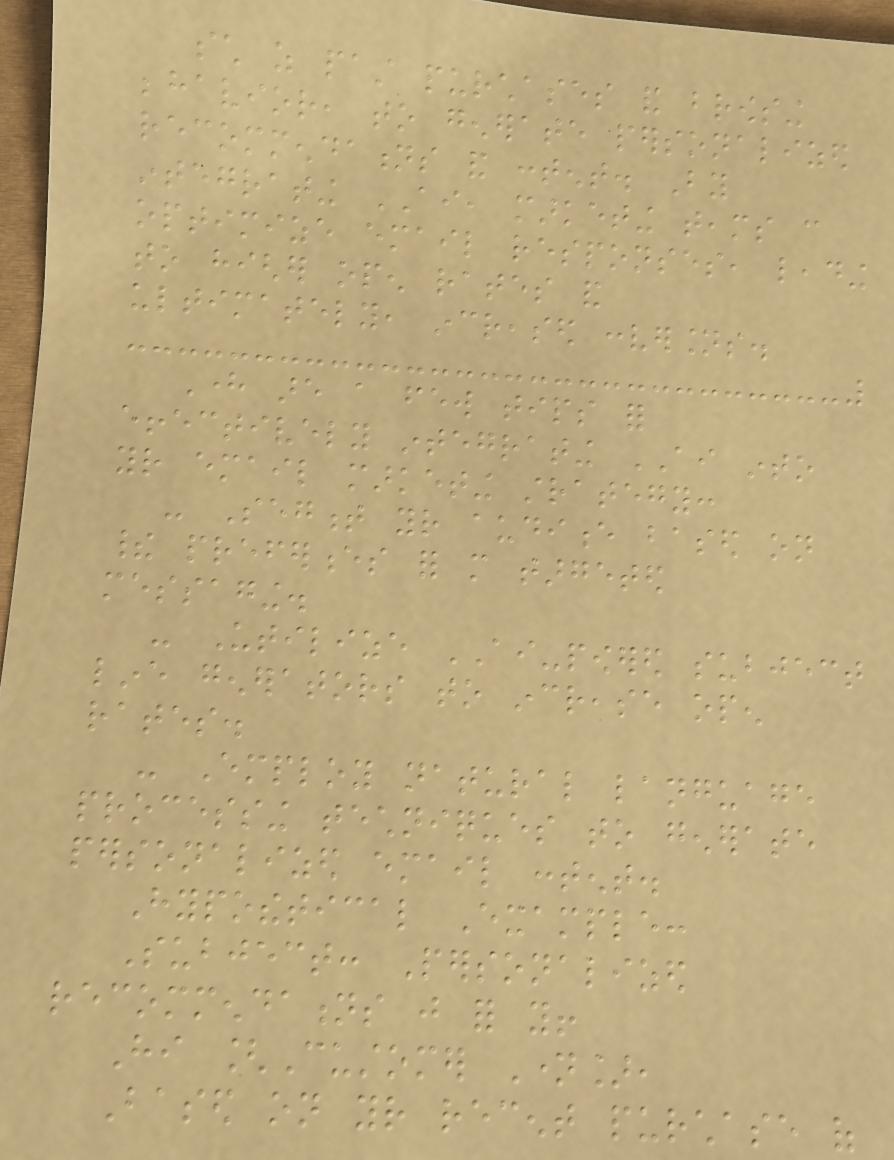such as past purchases and browsing
behavior, to generate personalized
recommendations and content. By
integrating AI, marketing teams can
optimize email responses, leading
to higher open rates and
ultimately, increased conversions.
Here are a few tips for
effectively integrating AI into
your email marketing strategy:
- Segment your audience based on
their preferences for more targeted
messaging.
- Utilize AI-powered subject
line generators to increase open
rates.
- Employ natural language
processing techniques to generate
personalized email content.
Hypothetical Example:
Subject: Personalized
recommendations just for you!
Hi [Customer Name],
Based on your recent purchase of
